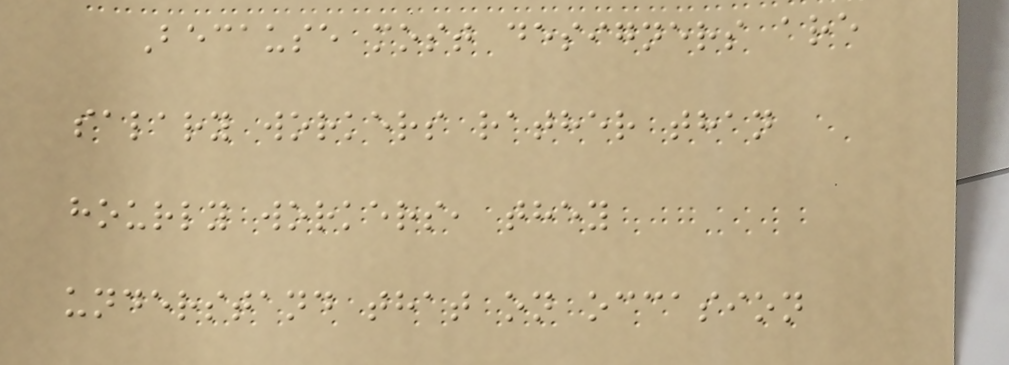Because most designers are
salary workers rather than
hourly workers, they
understand that on occasion
